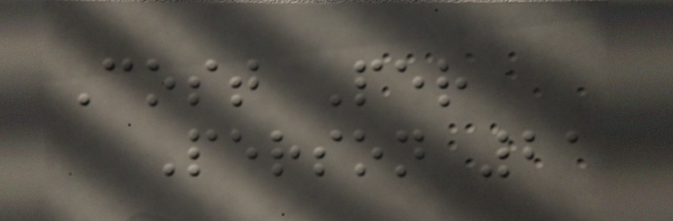Cost Per
Person 21
